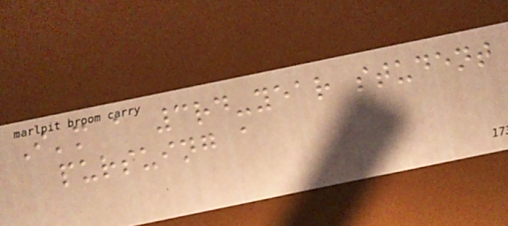I'm a 3rd-year student
pursuing a
